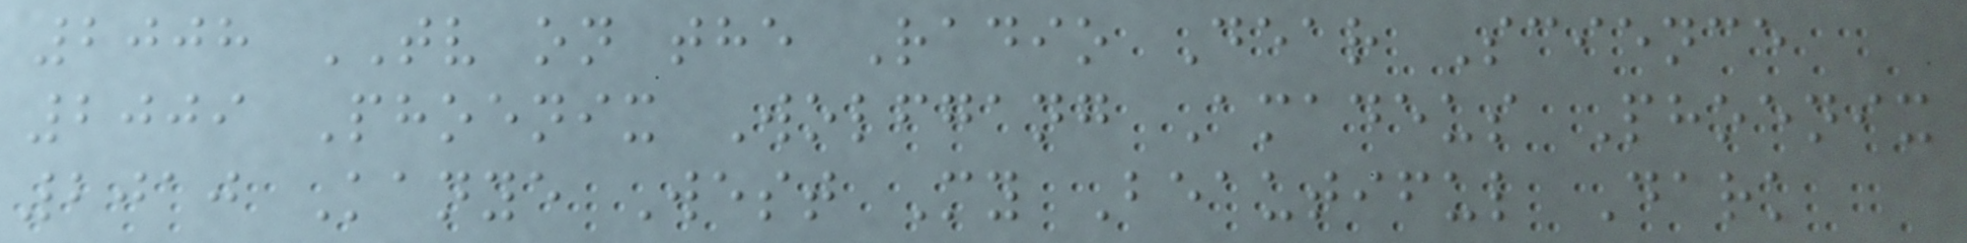2008 TV on the Radio Dear Science
2009 Phoenix Wolfgang Amadeus Phoenix
2010 Kanye West My Beautiful Dark
